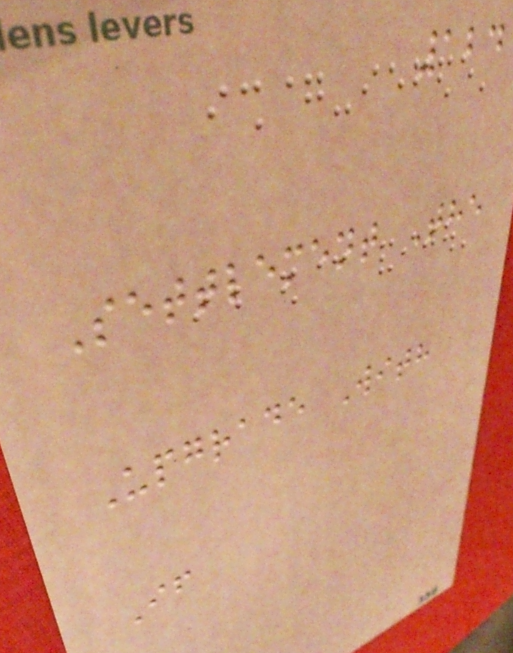124
Settlement The
Upgrade With
If
